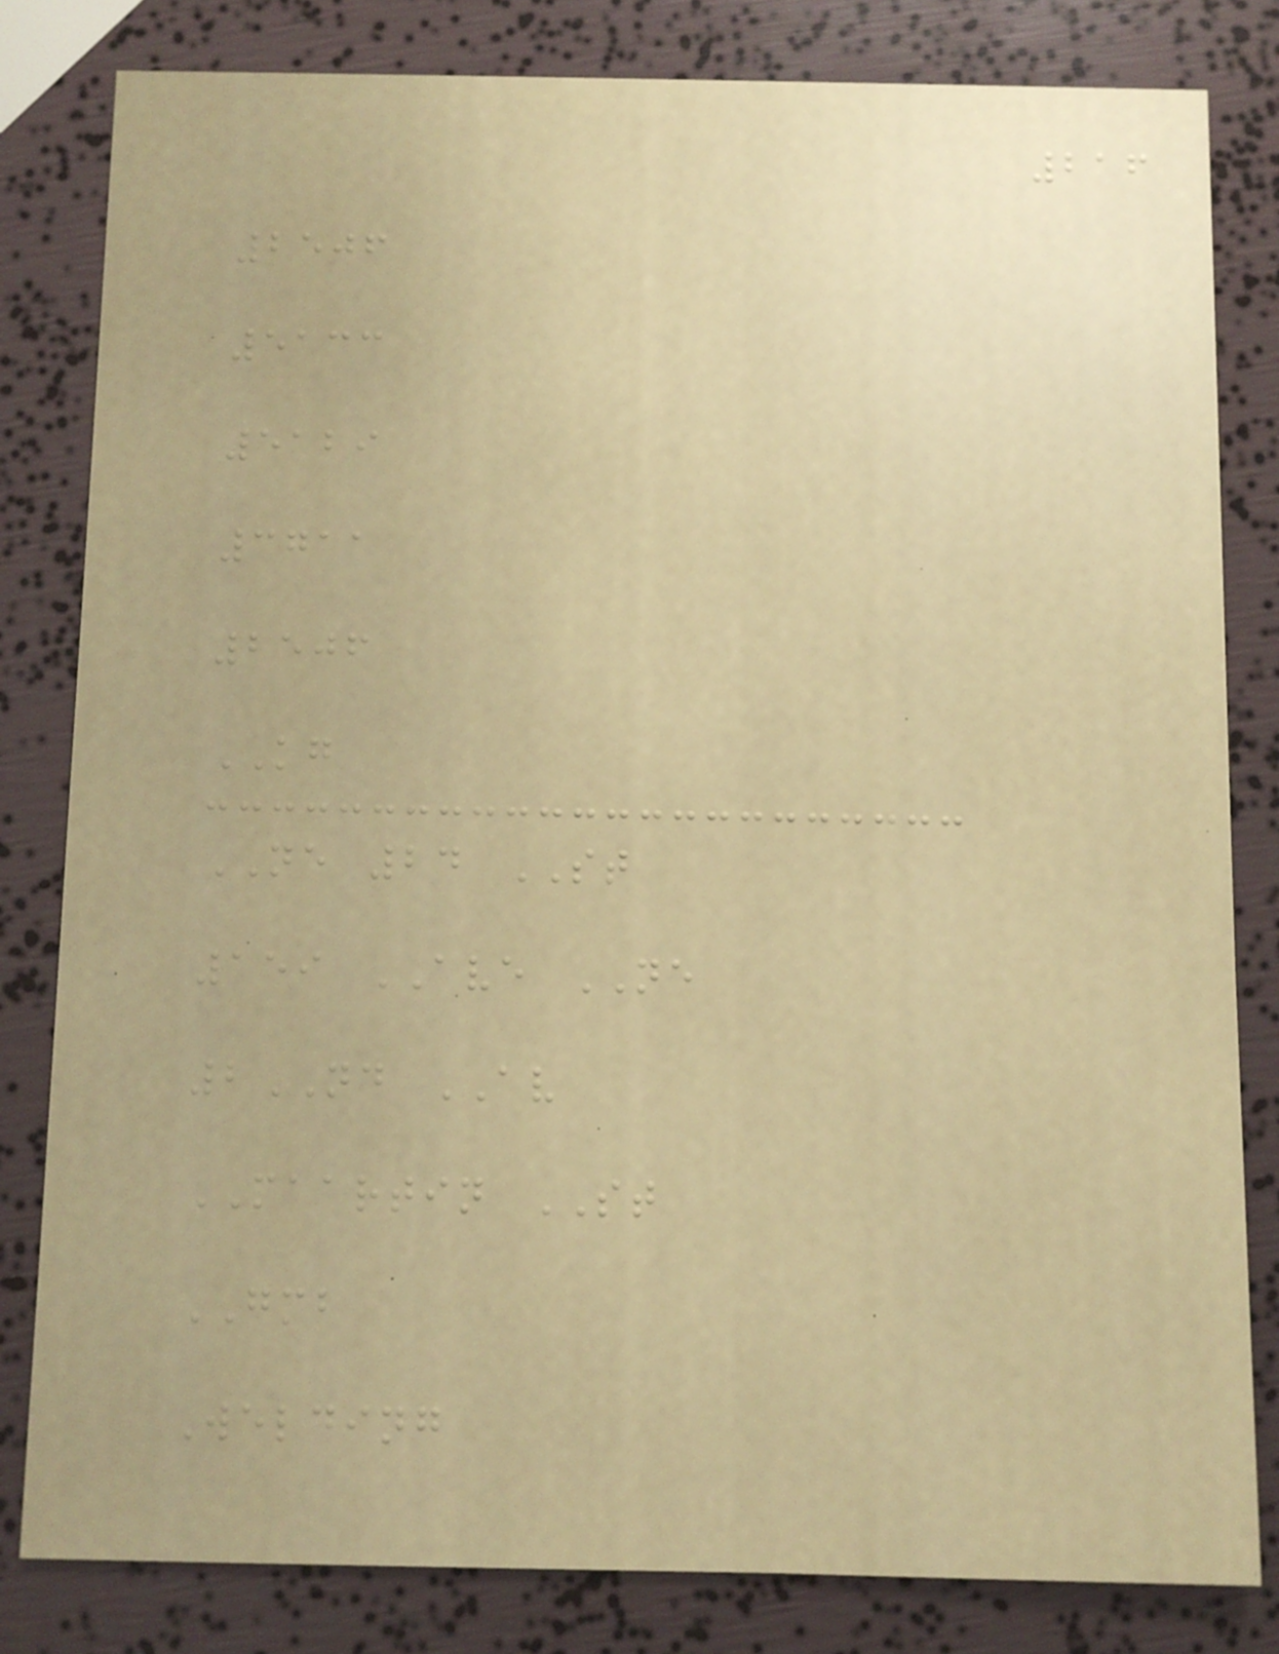216
2506
5133
5129
3711
2506
KG
NE 24 ST
159 AVE NE
2ND AV
MAARTIN ST
GMB
Welding
